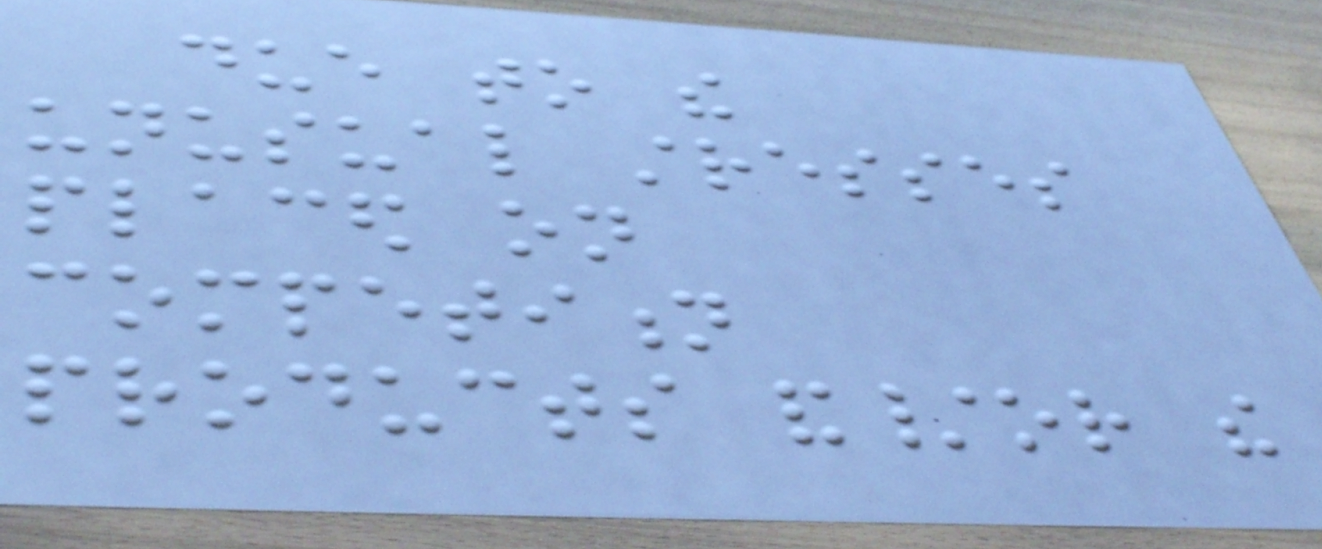due to the
unusual stresses
placed on
competition
products and/or the
